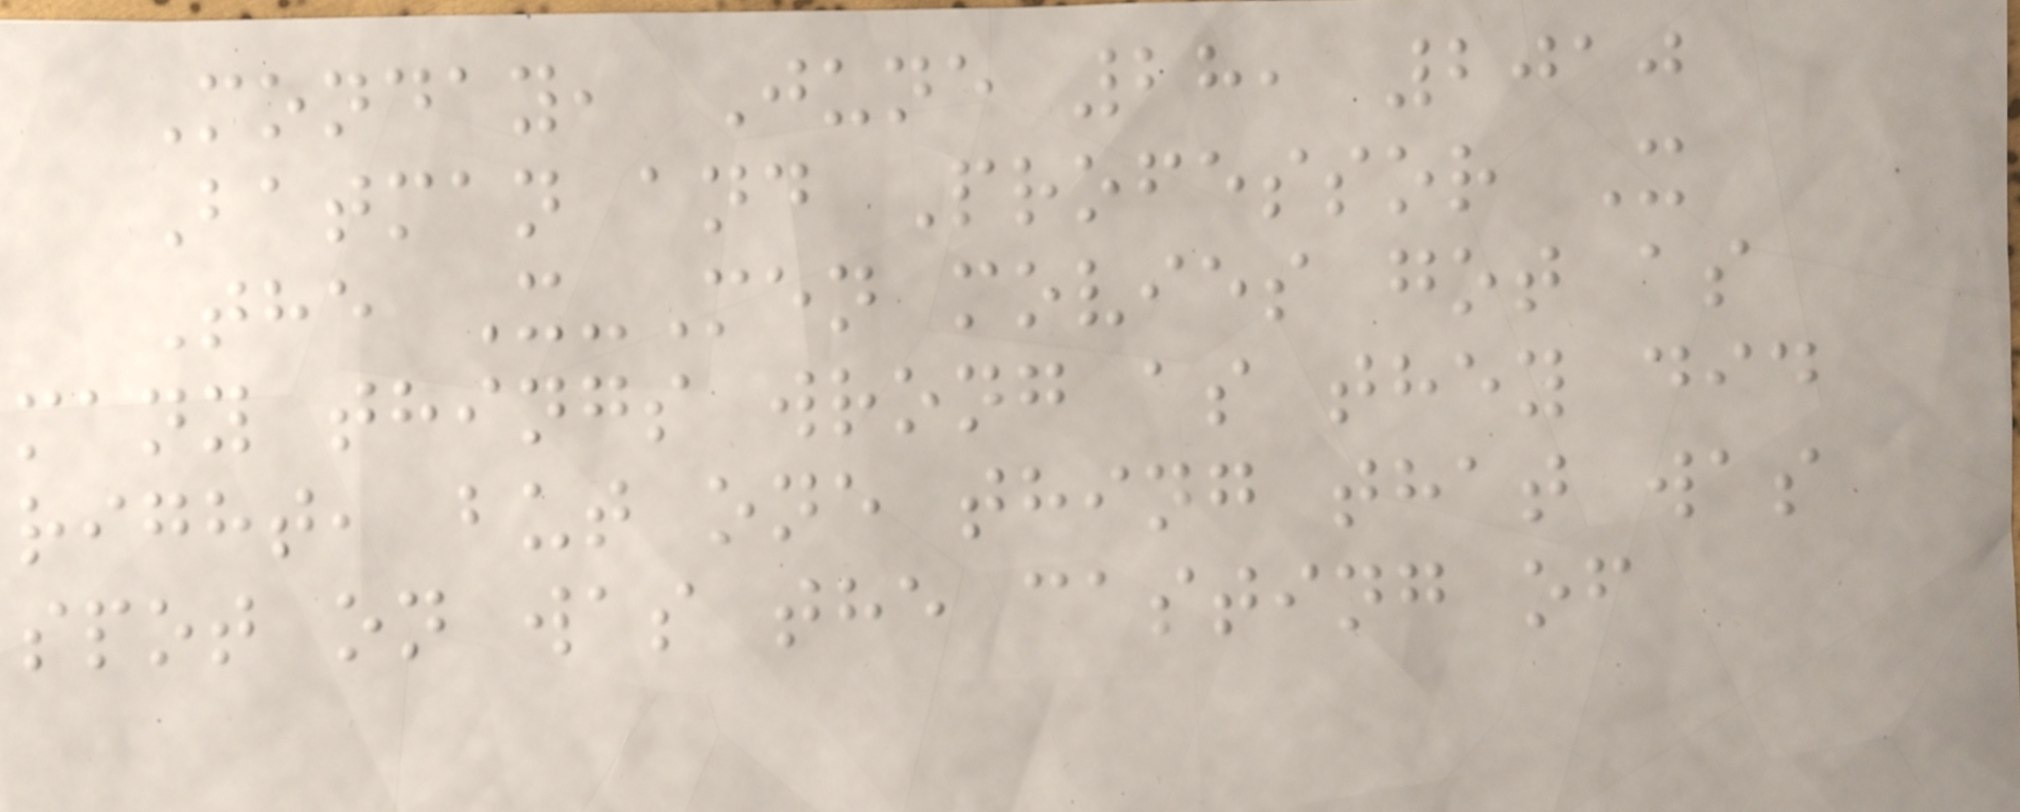Monday, June 28, 2010
Batman and Professor X
The X-Men movies got as
many things wrong as they did
right, but one thing that was
spot on was the casting of
